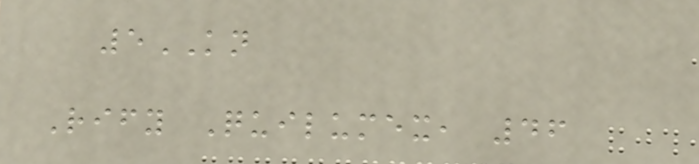5KN
Rify Quilumex, 46
